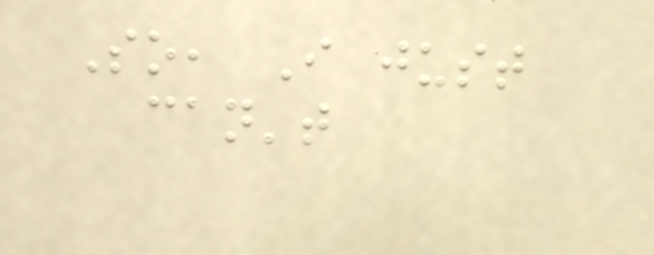So, I just
can't
